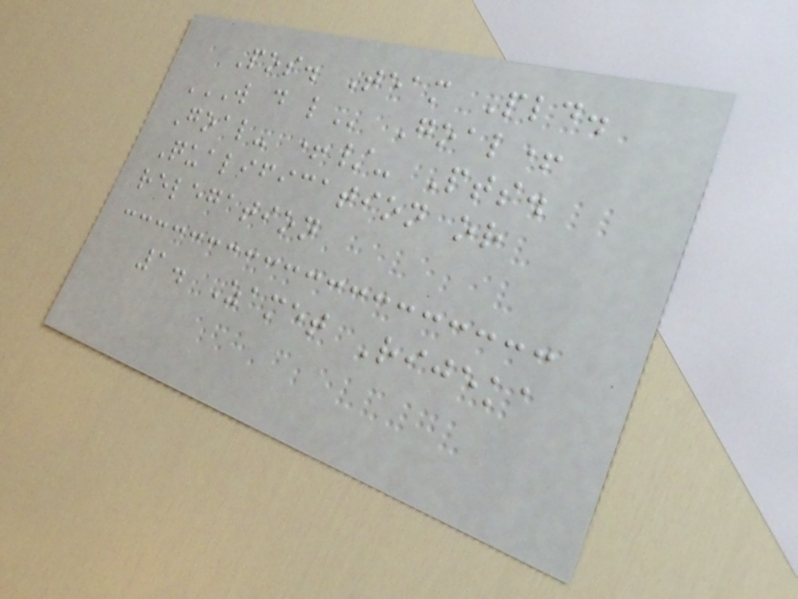Pos. Team Pld.
W D L Goal+
Goal- +/- Pts.
Qualification or
relegation
1. Zamet Rijeka
